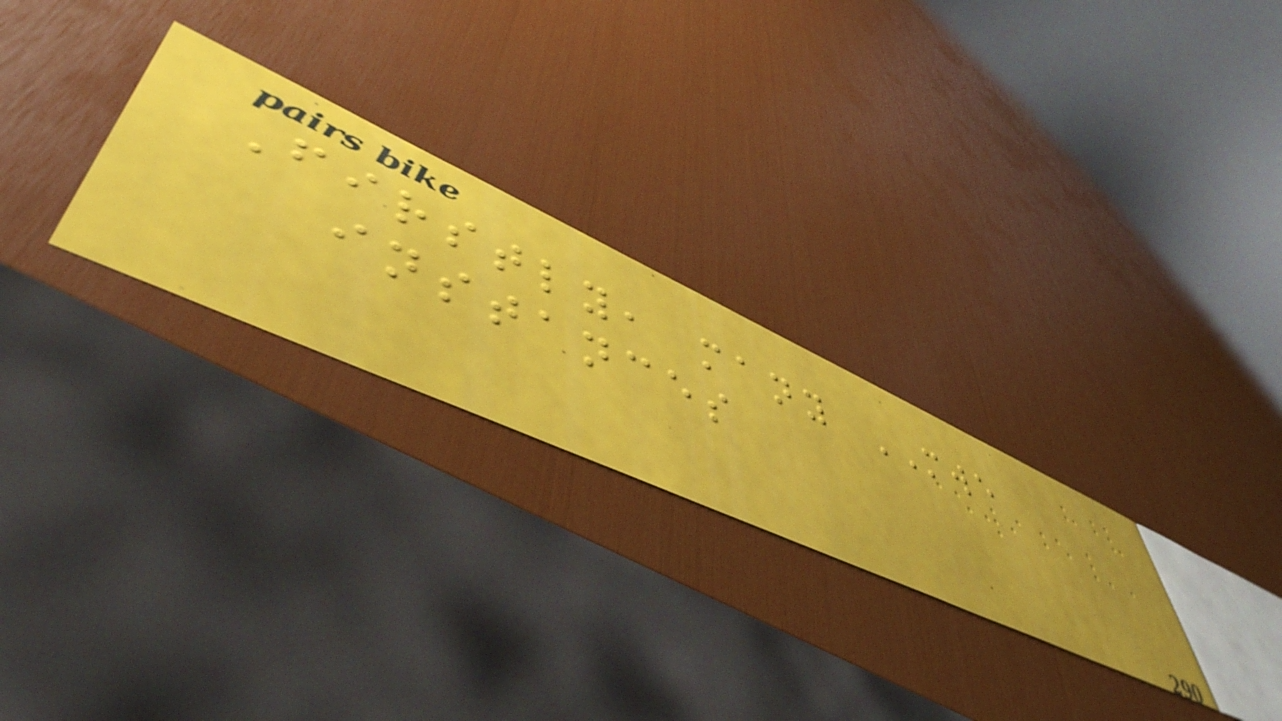Firstly, many MWE
instances
